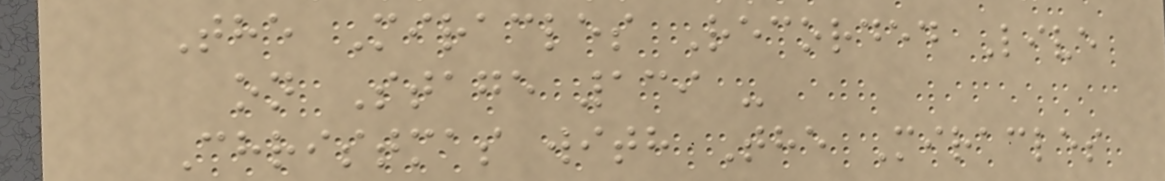The Miracles Recorded Live
on Stage 139 -
Christmas with The Miracles
